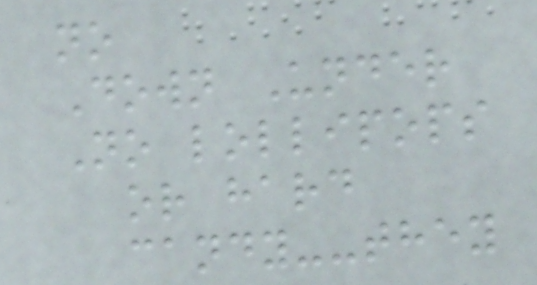no
Down Under
No lollipops
or hard
candy--they
